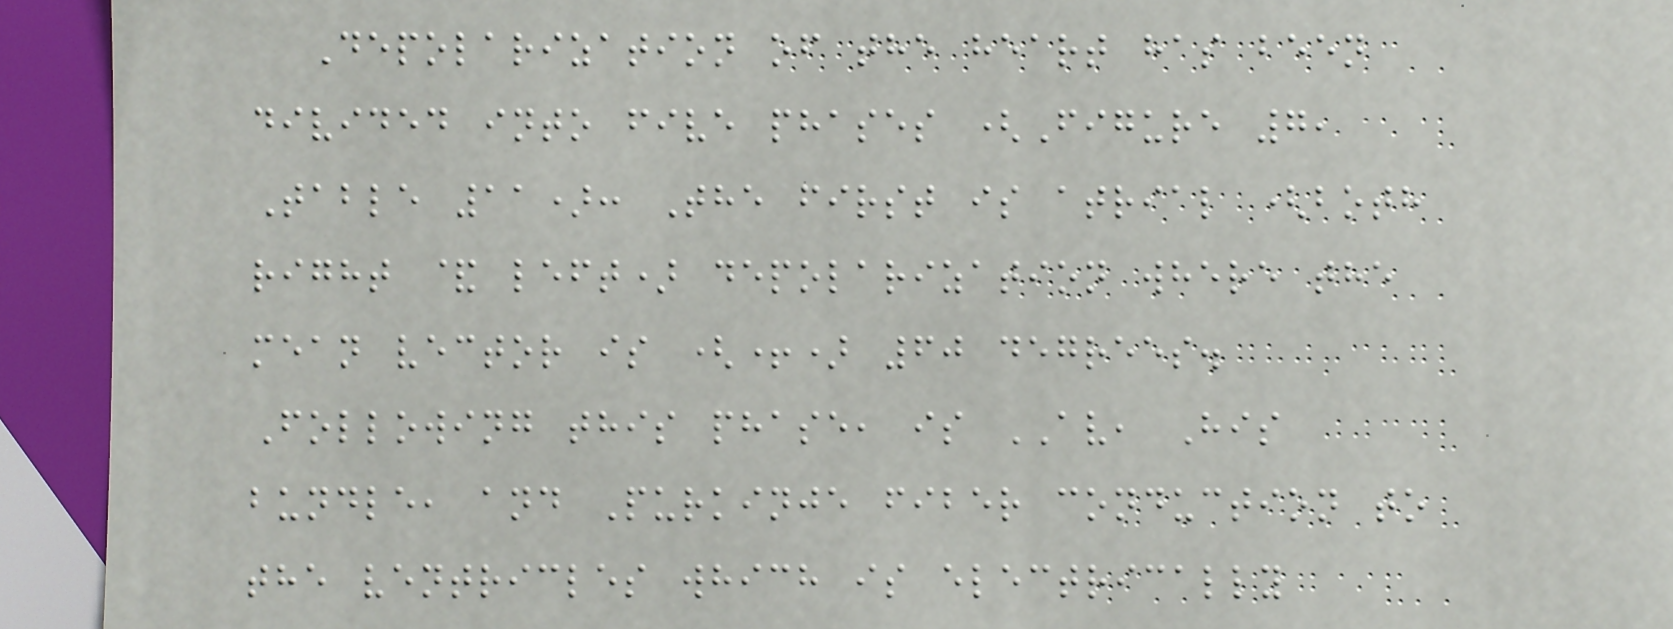Depolarization of the heart has been
divided into five phases (Figure 7,
Table 11): The first is atrial (both
right & left) depolarization where the
mean vector is (+) 60 degrees.
Following this phase, is AV, His
bundle, and Purkinje fiber conduction to
the ventricles which is electrically
